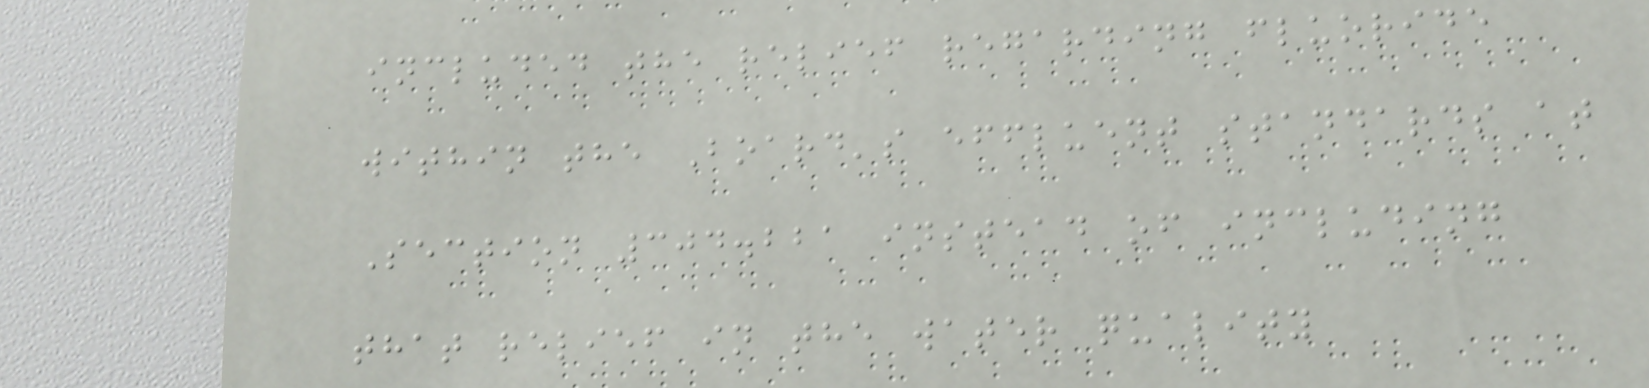included the relief regarding fluoride
within the Board's effluent standards at
Section 304.221 instead of including
that relief in the water quality
